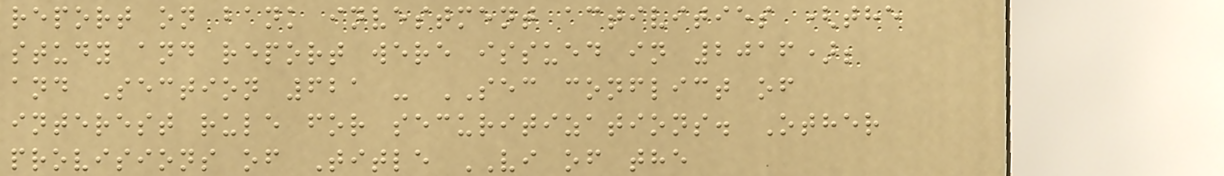report on bank investment activities (the
study and report were issued in 2016);
and Section 621 - SEC conflict of
interest rule for securitizations. Other
provisions of Title VI of the
